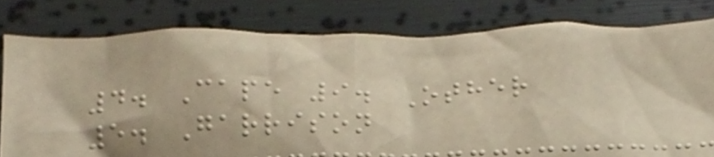4. Cape 9. Other
5. Garrison
